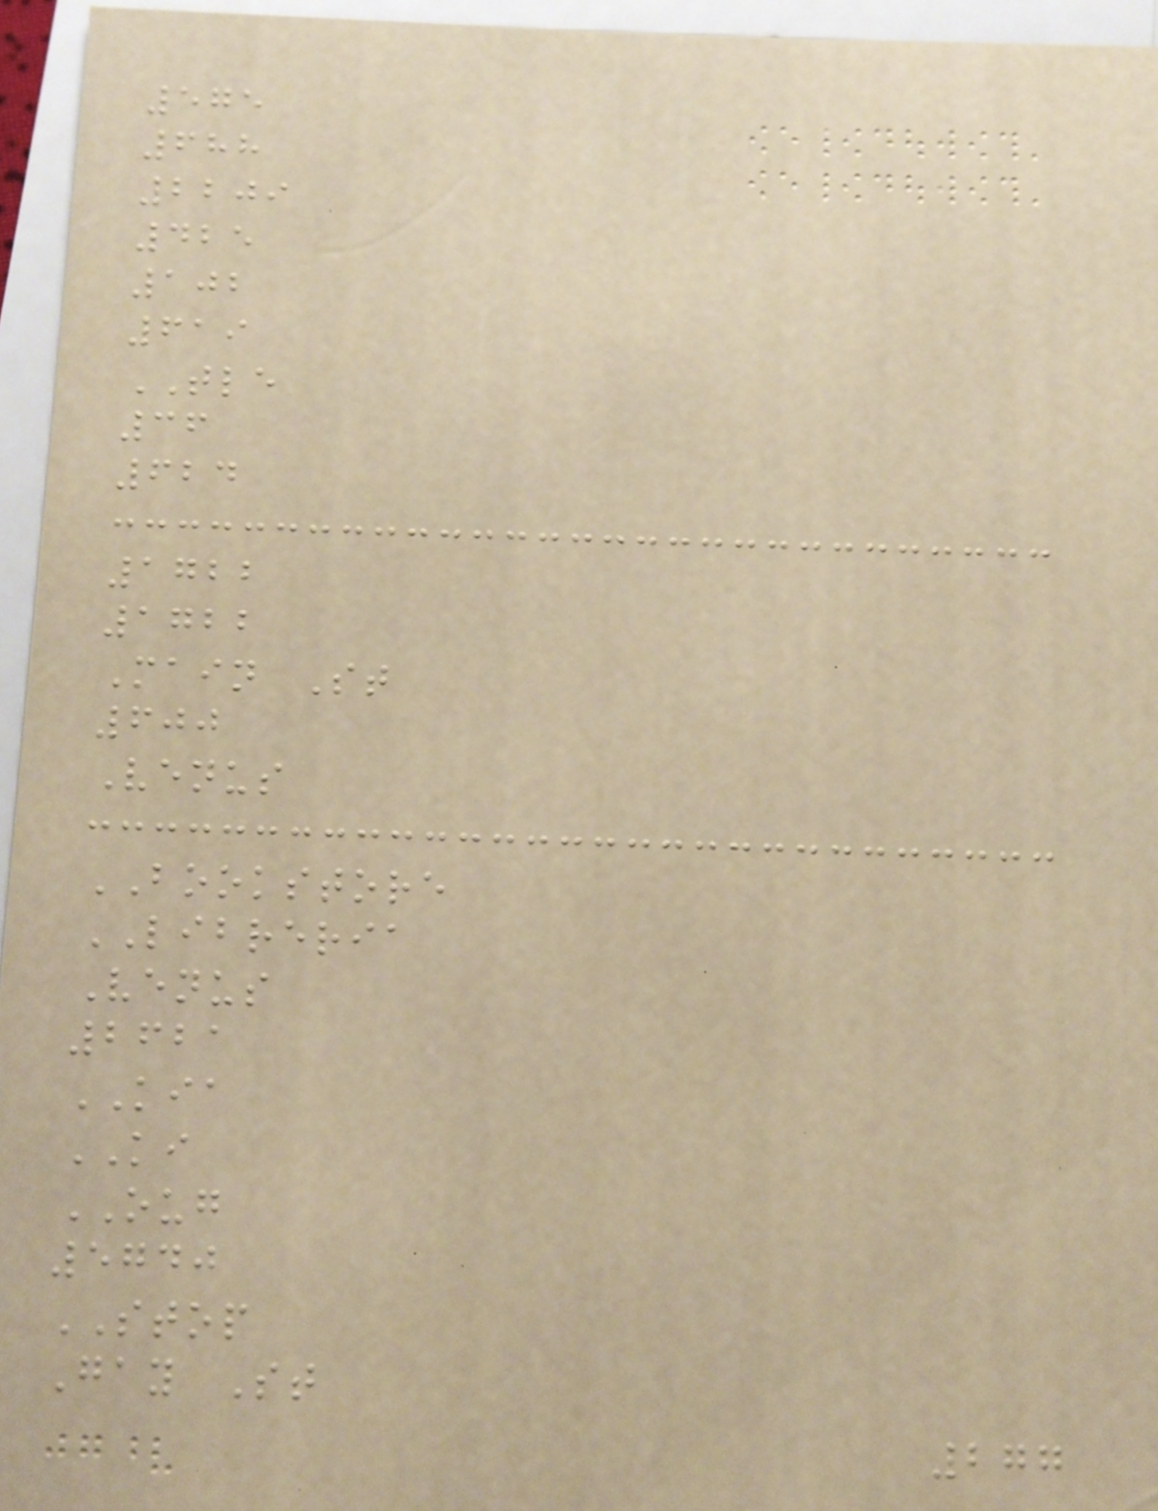575
688
2209
425
102
619
TLE
36
624
1722
1722
Main St
600
Venus
BOOKSTORE
LIBRERIA
Venus
2621
KIA
KI
OUG
5740
STOP
Gay St
277
